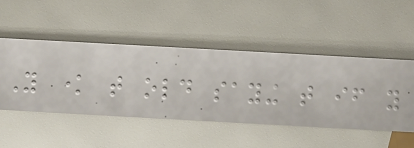You know that old saying that if you
